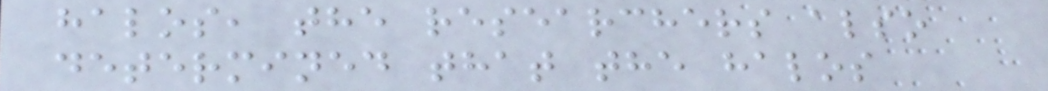halos, the researchers also
determined that the halos
